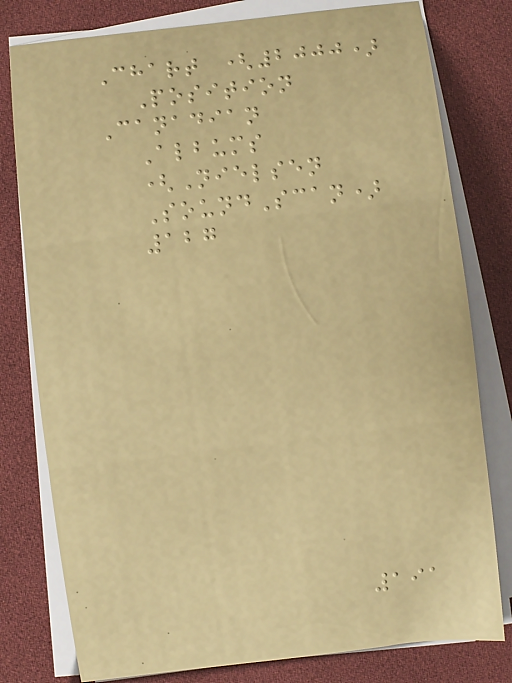Chart (2000)
Position
Canadian
Albums
(Nielsen
SoundScan)
127
191
